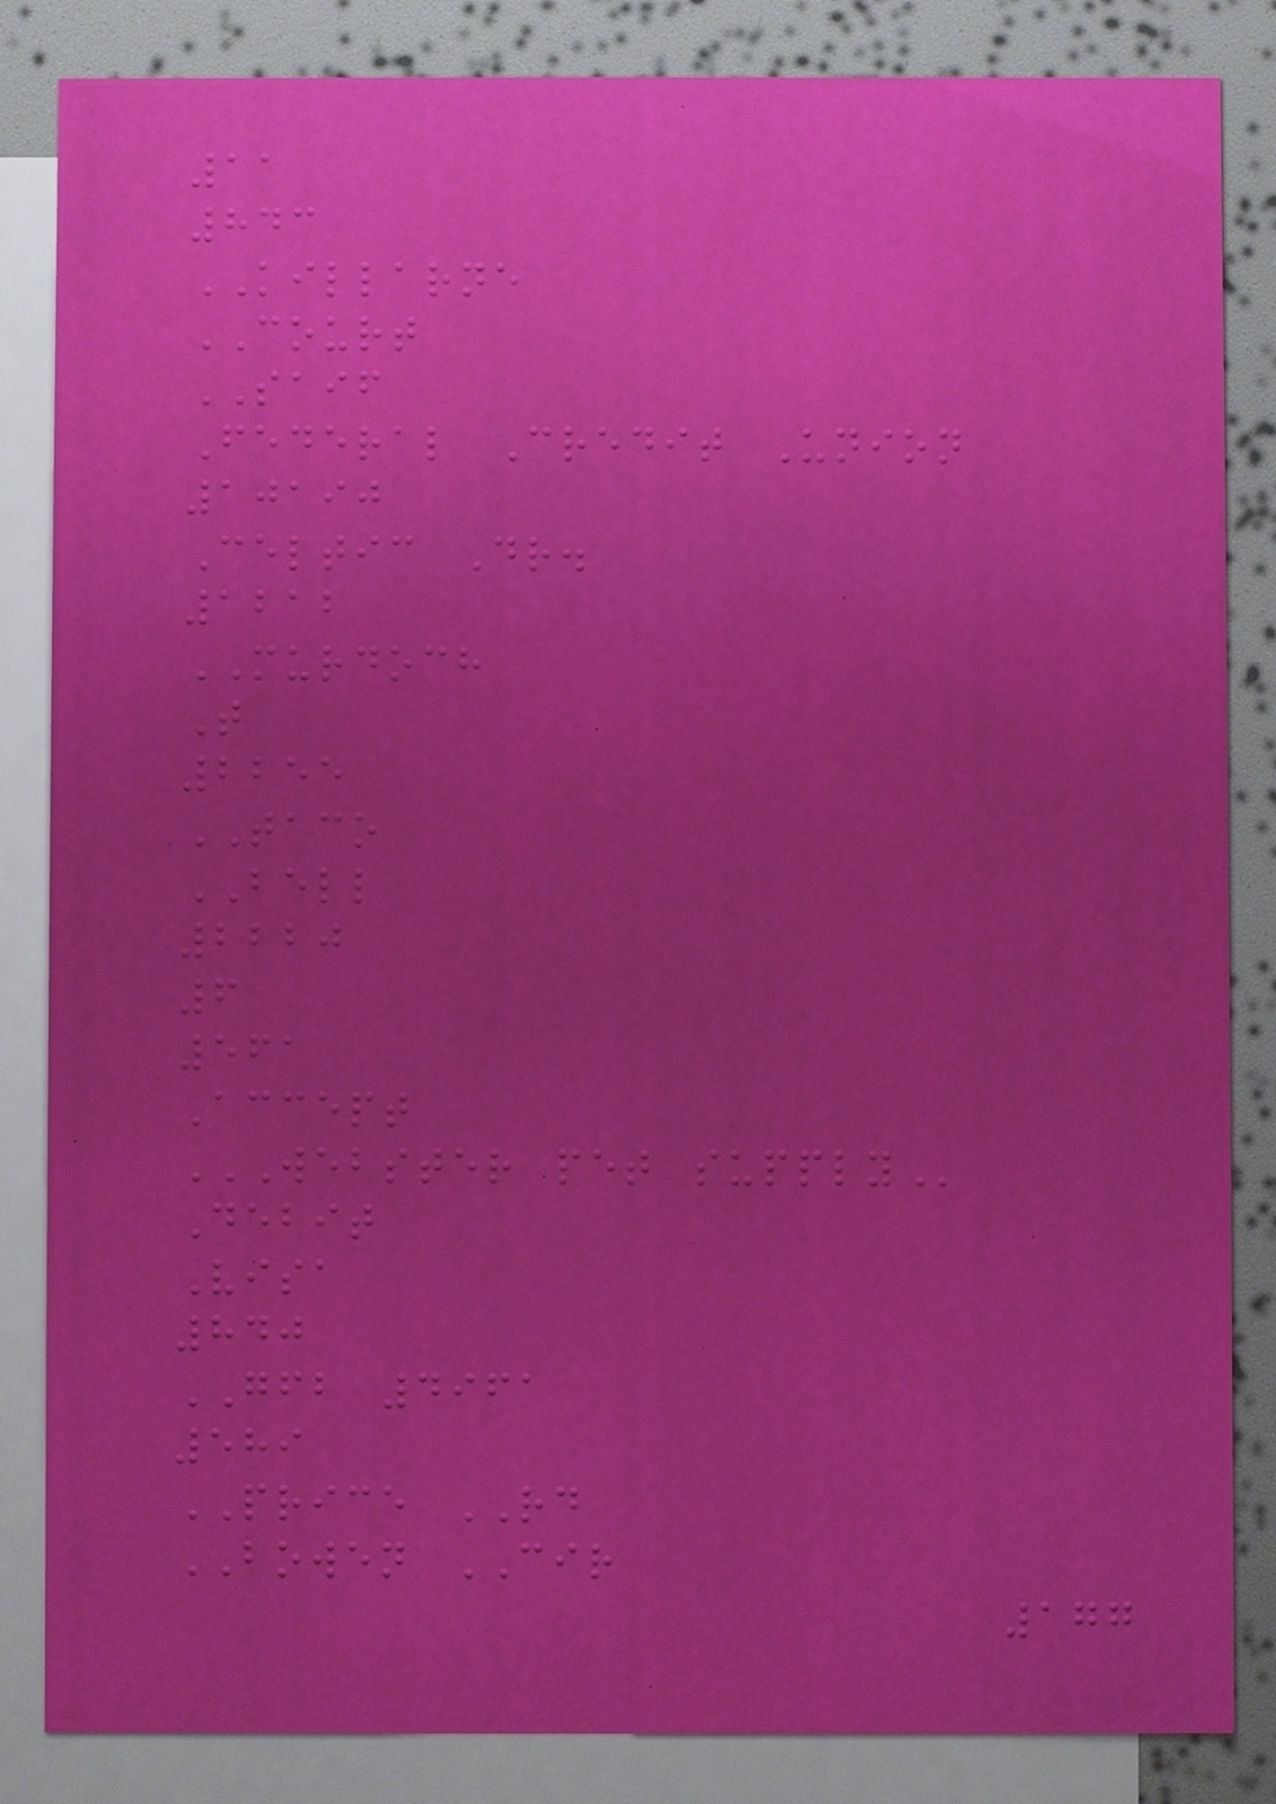11
843
KILLARNE
COURT
SAIF
Federal Credit Union
10190
Celtic Dr.
1212
MURDOCH
T
2255
TACO
BELL
2220
6
561
Accept
WEBSTER PET SUPPLY
Debit
Visa
840
GFB 4961
589
PRICE RD
BOWEN CIR
177
